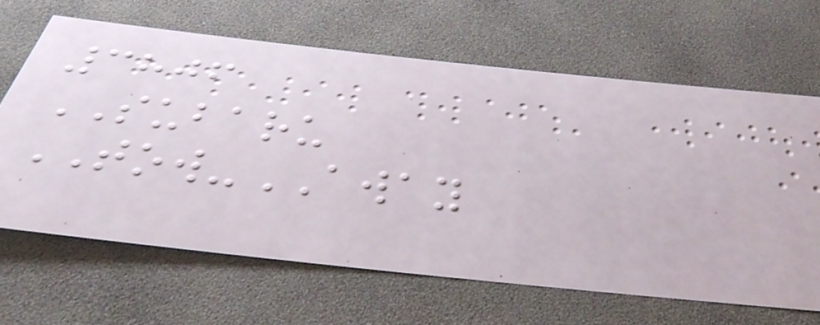3806
SUBARU
TOW-AWAY
